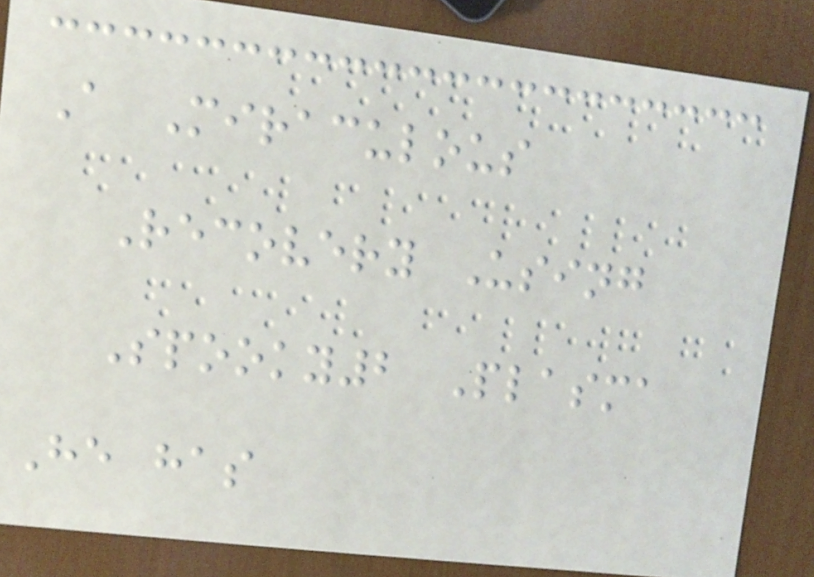A Miraculous
Recovery Using
Spooky2 Plasma
He has
